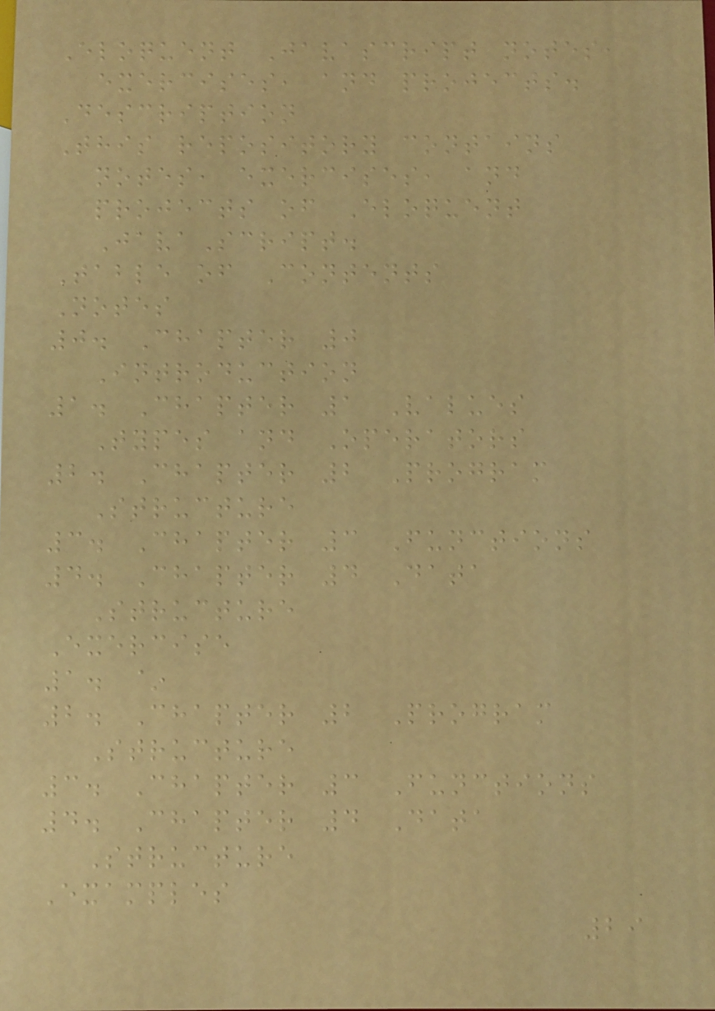Eloquent Javascript notes,
exercises, and projects.
Description
This repository contains
notes, exercises, and
projects of Eloquent
JavaScript.
Table of Contents
Notes
0. Chapter 0
Introduction
1. Chapter 1 Values
Types and Operators
2. Chapter 2 Program
Structure
3. Chapter 3 Functions
4. Chapter 4 Data
Structure
Exercise
1. ~
2. Chapter 2 Program
Structure
3. Chapter 3 Functions
4. Chapter 4 Data
Structure
Examples
29
